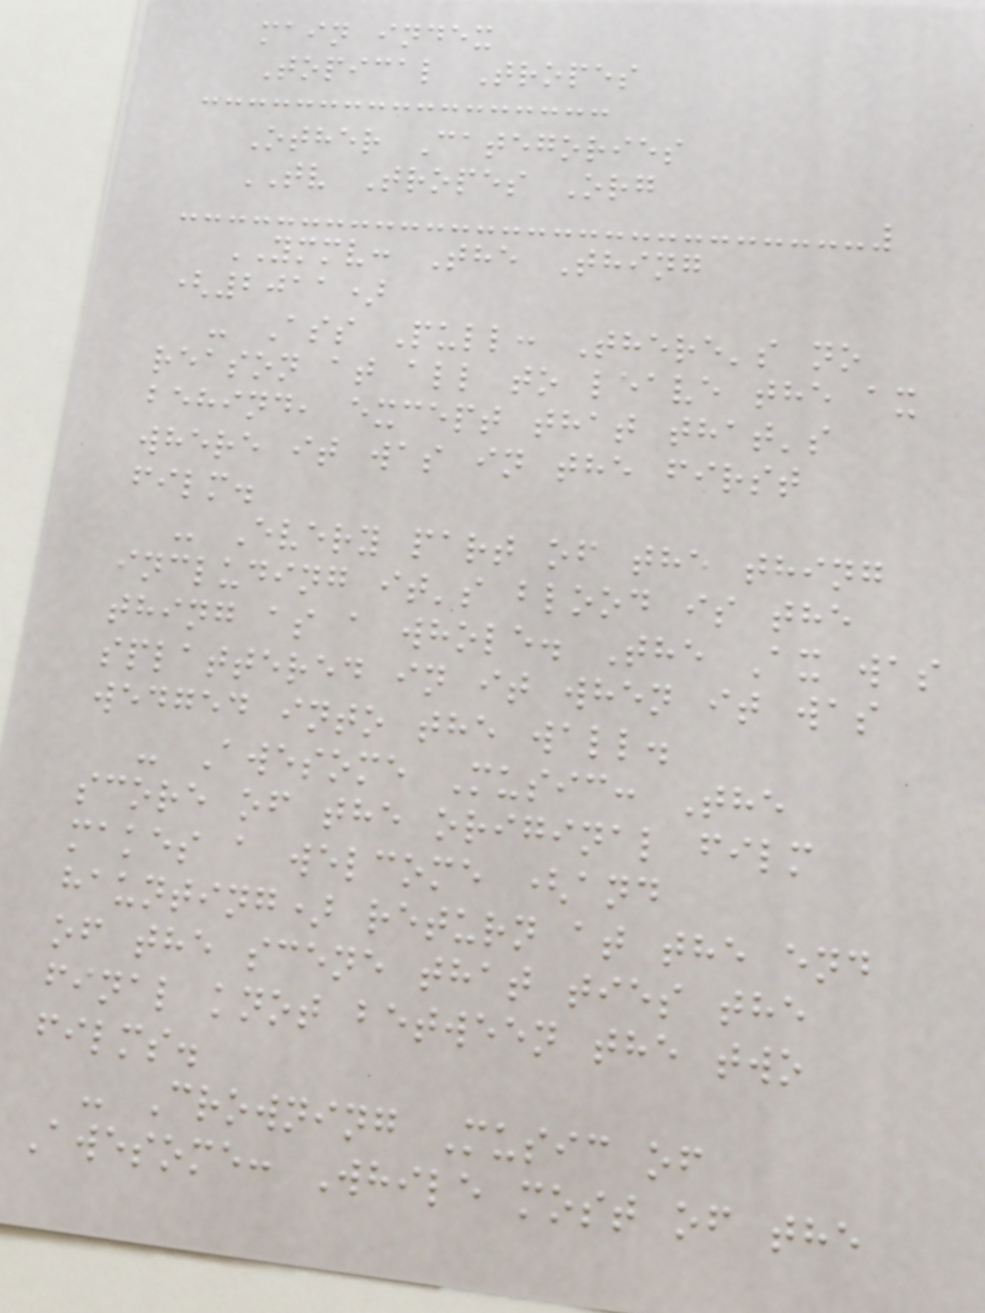main index
Topical Tropes
Other Categories
TV Tropes Org
YMMV: The Thing
(2011)
- Ass Pull: There's no
reason at all to leave the ax
behind, except that that's
where it was in the first
film.
- Every part of the thing
including it's blood is the
thing as a whole. The Ax was
splattered in it when it was
wedged into the wall.
- Awesome Music: The
score of the original film
makes a welcome (and
haunting) return at the end
of the scene that ties the
final knot between the two
films.
- Crowning Music of
Awesome: While most of the
